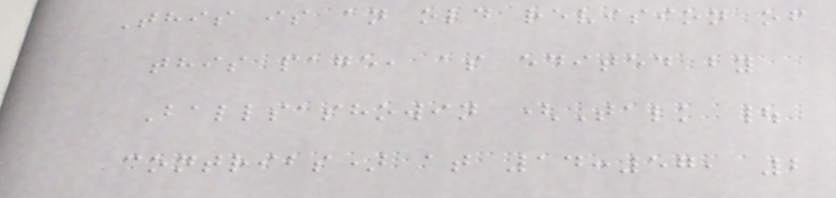This is an old revision of
this page, as edited by
Ballsashowin (Talk |
contribs) at 14:57, 2
